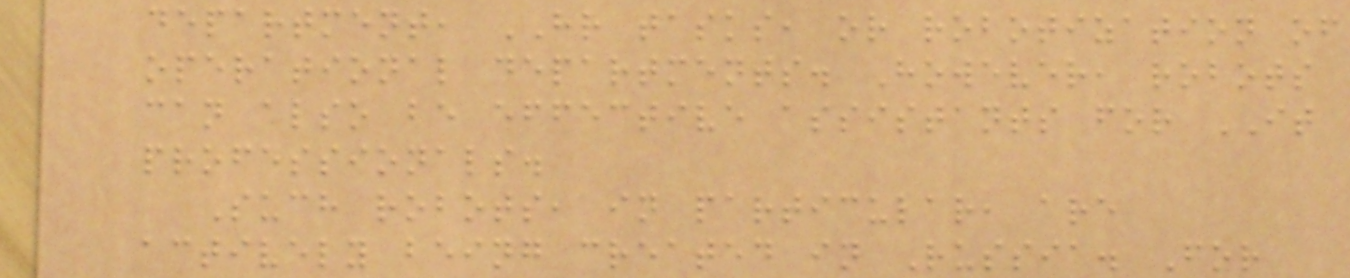department, HR tasks, or robotization of
operational departments. However, robots
can also be effective assistants for IT
professionals.
Such robots, in particular, are
actively being created in Russia. For
